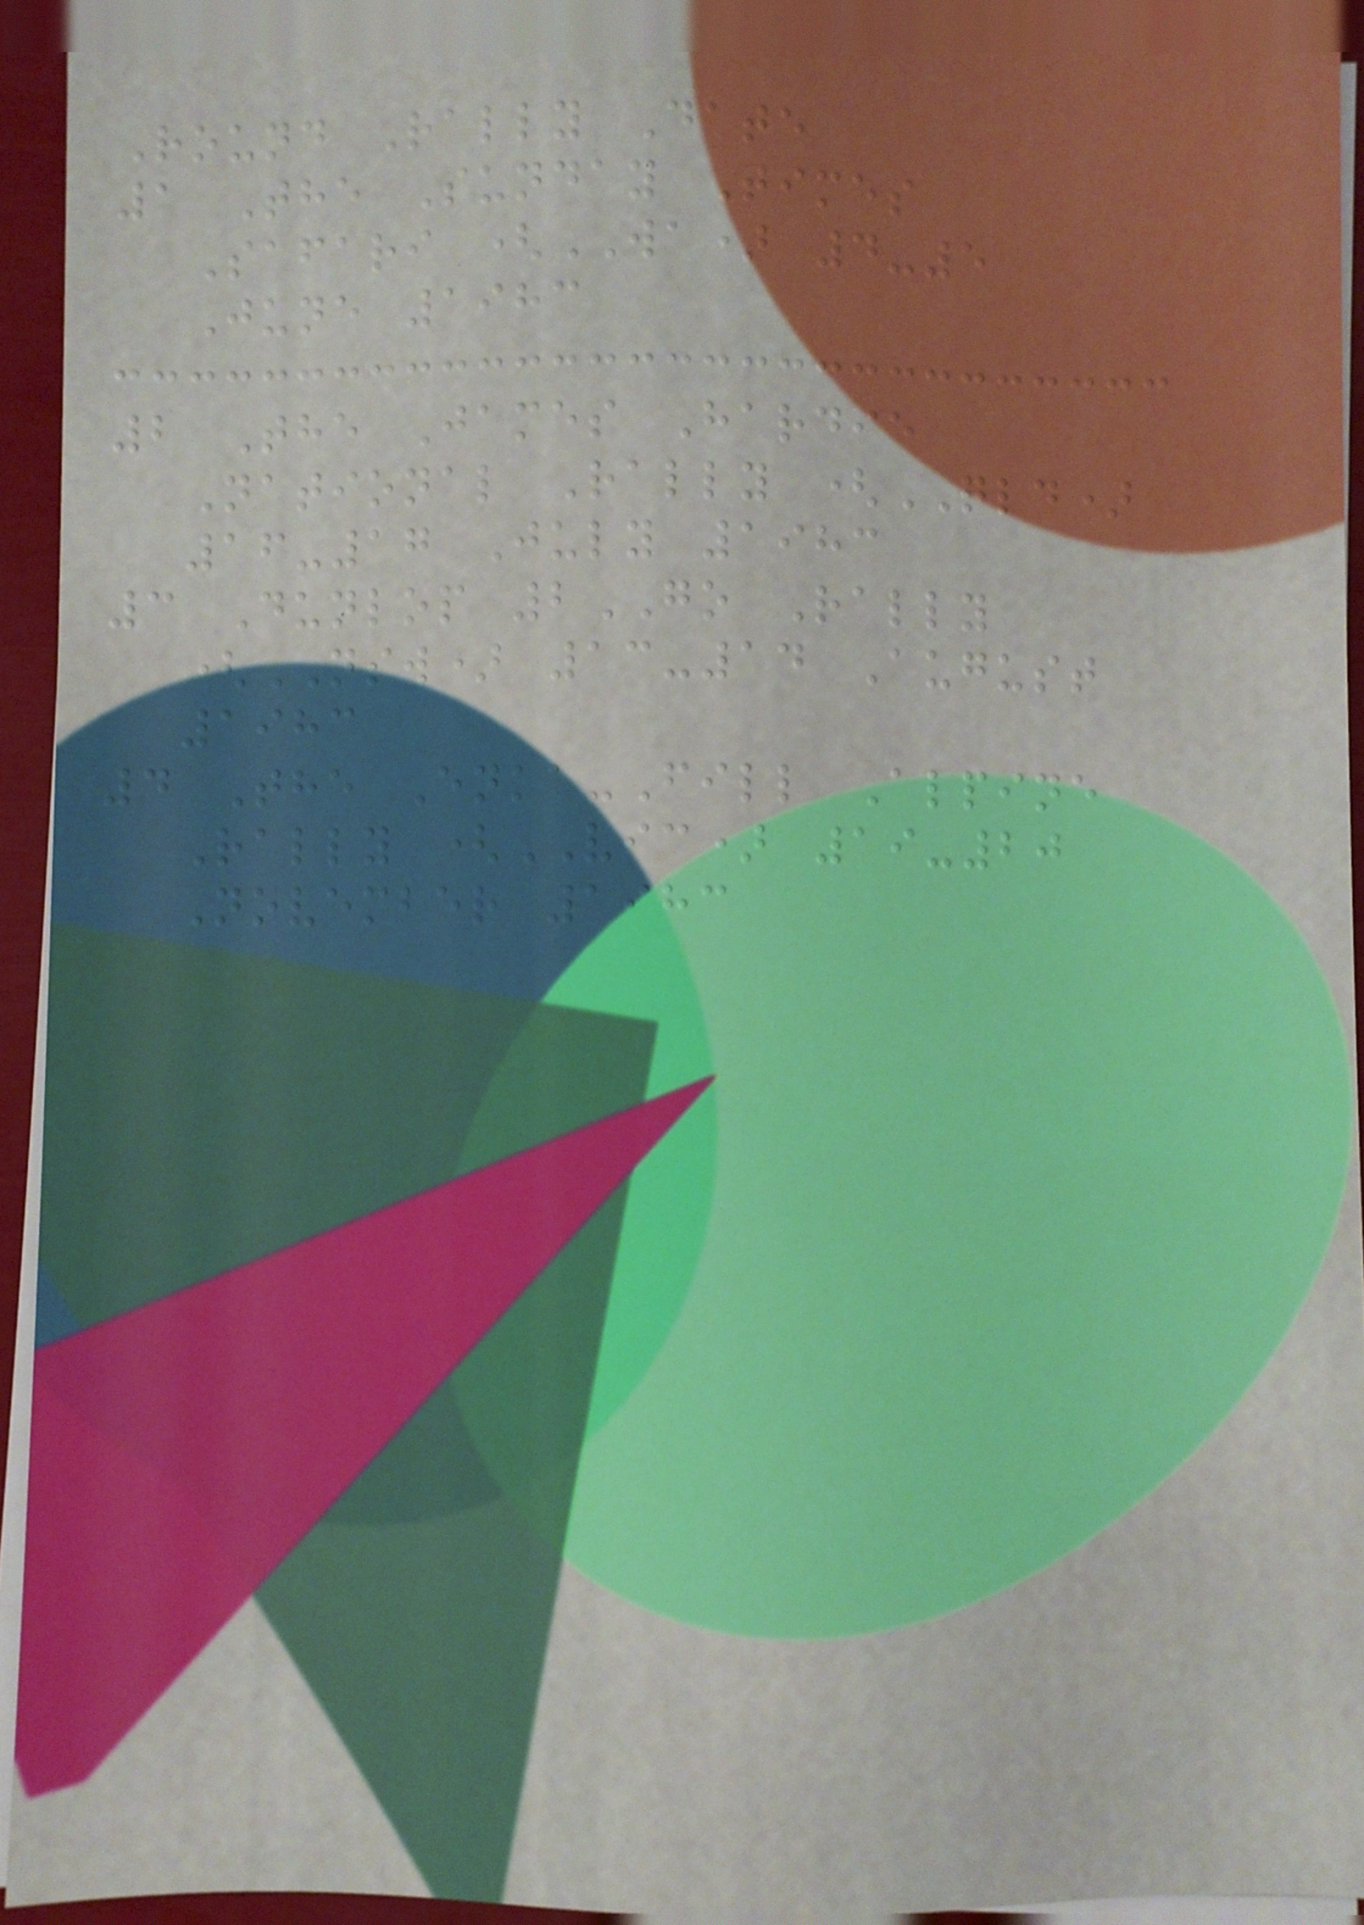Round Rally Date
1 The Sunday Times
Safari (WA) 4-5
June 1983
2 The James Hardie
National Rally (QLD)
16-17 July 1983
3 Dunlop 2GO Rally
(NSW) 13-14 August
1983
4 The Enka-Fill Alpine
Rally (VIC) 19-20
November 1983
